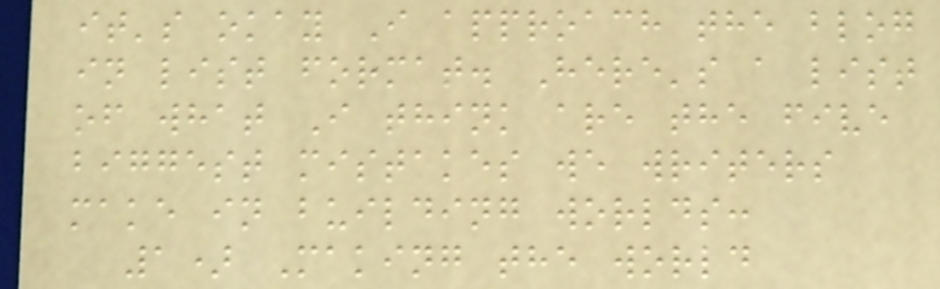it's okay I approach the blog
in list format. Here's a list
of what I think are the five
biggest mistakes we writers
make in building worlds:
1) Making the world
